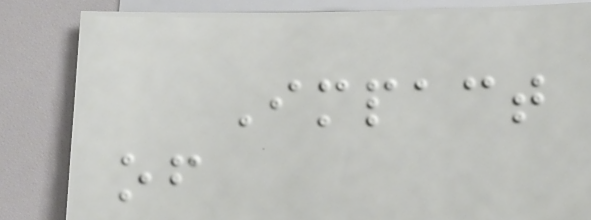Impact
of
